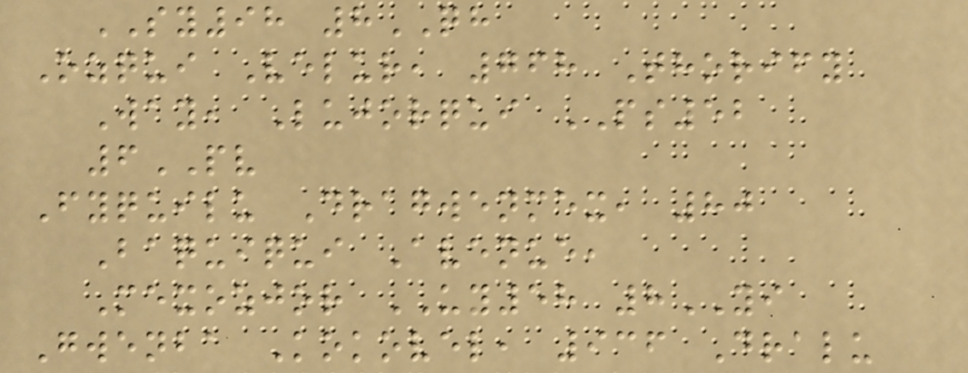SY98 8QH
Ozqui Velur, 768 Thorify
Way, Lujorqui PS52
6PV
Fyquilu Dragwenmex, 80
Baquiqui Avenue,
Mexozjor UY58 8YI
Gwenba Kokovel, 936 Dralu
